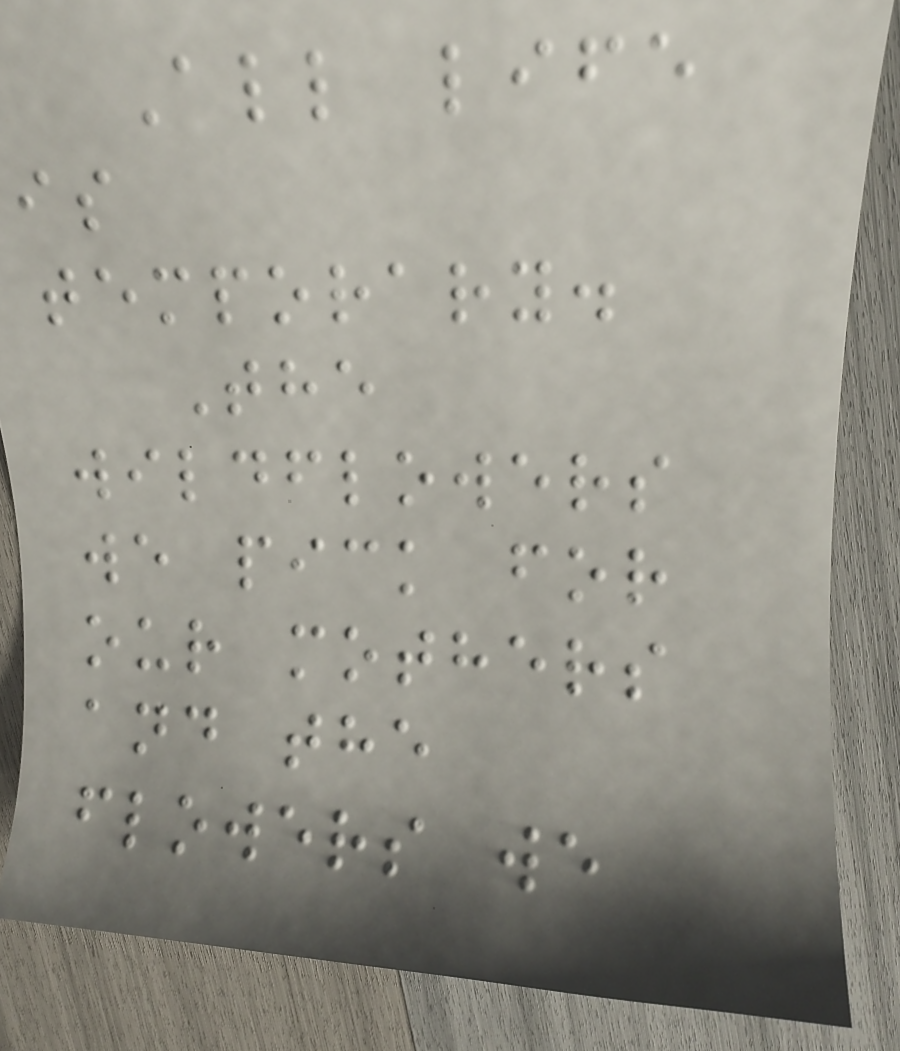All life
is
temporary.
The
wildflowers
we pick for
our mothers
and the
flowers we
